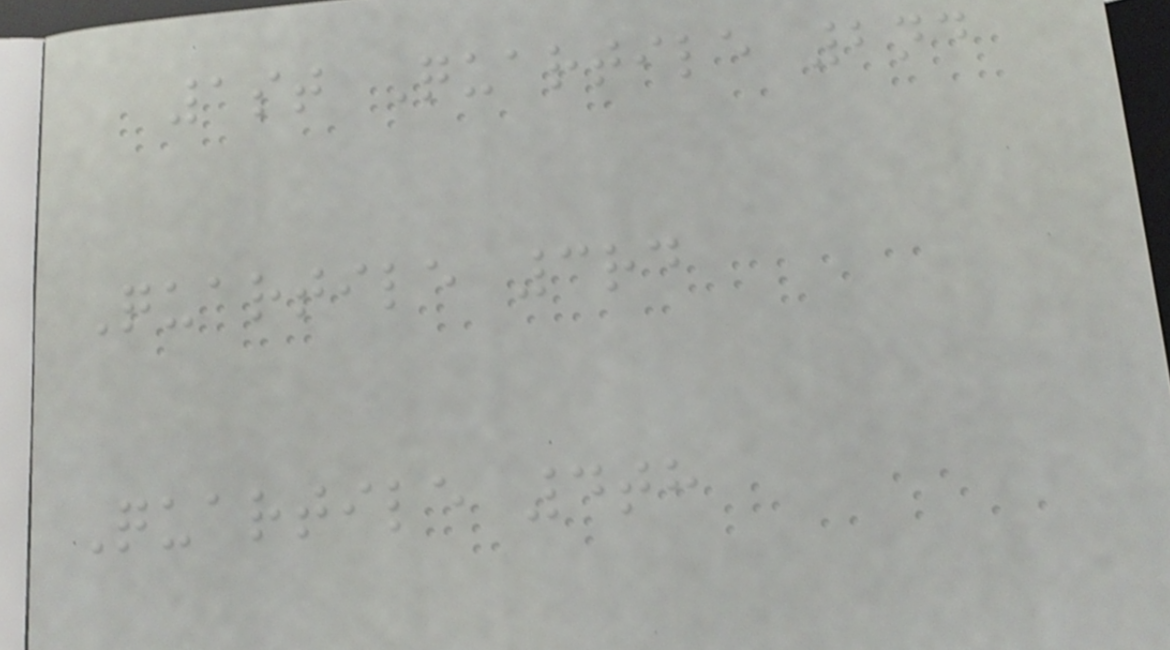1st Quartile 2nd
Quartile 3rd
Quartile 4th
